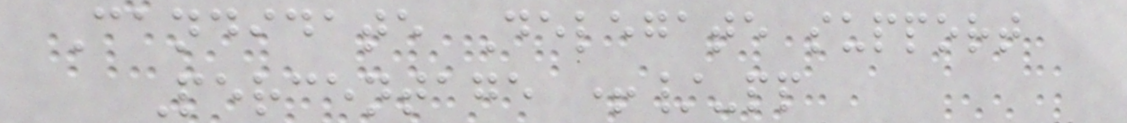Candidate Delegate support
Percentage +/-pp
